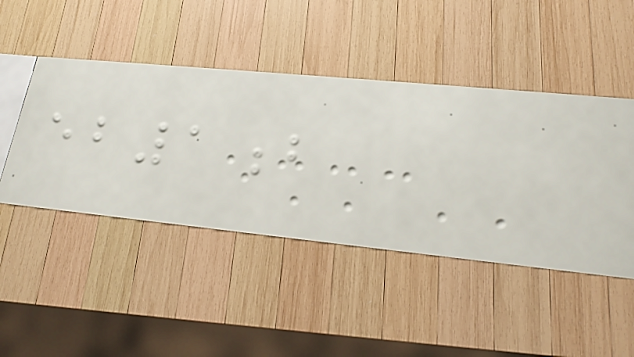eb1b
